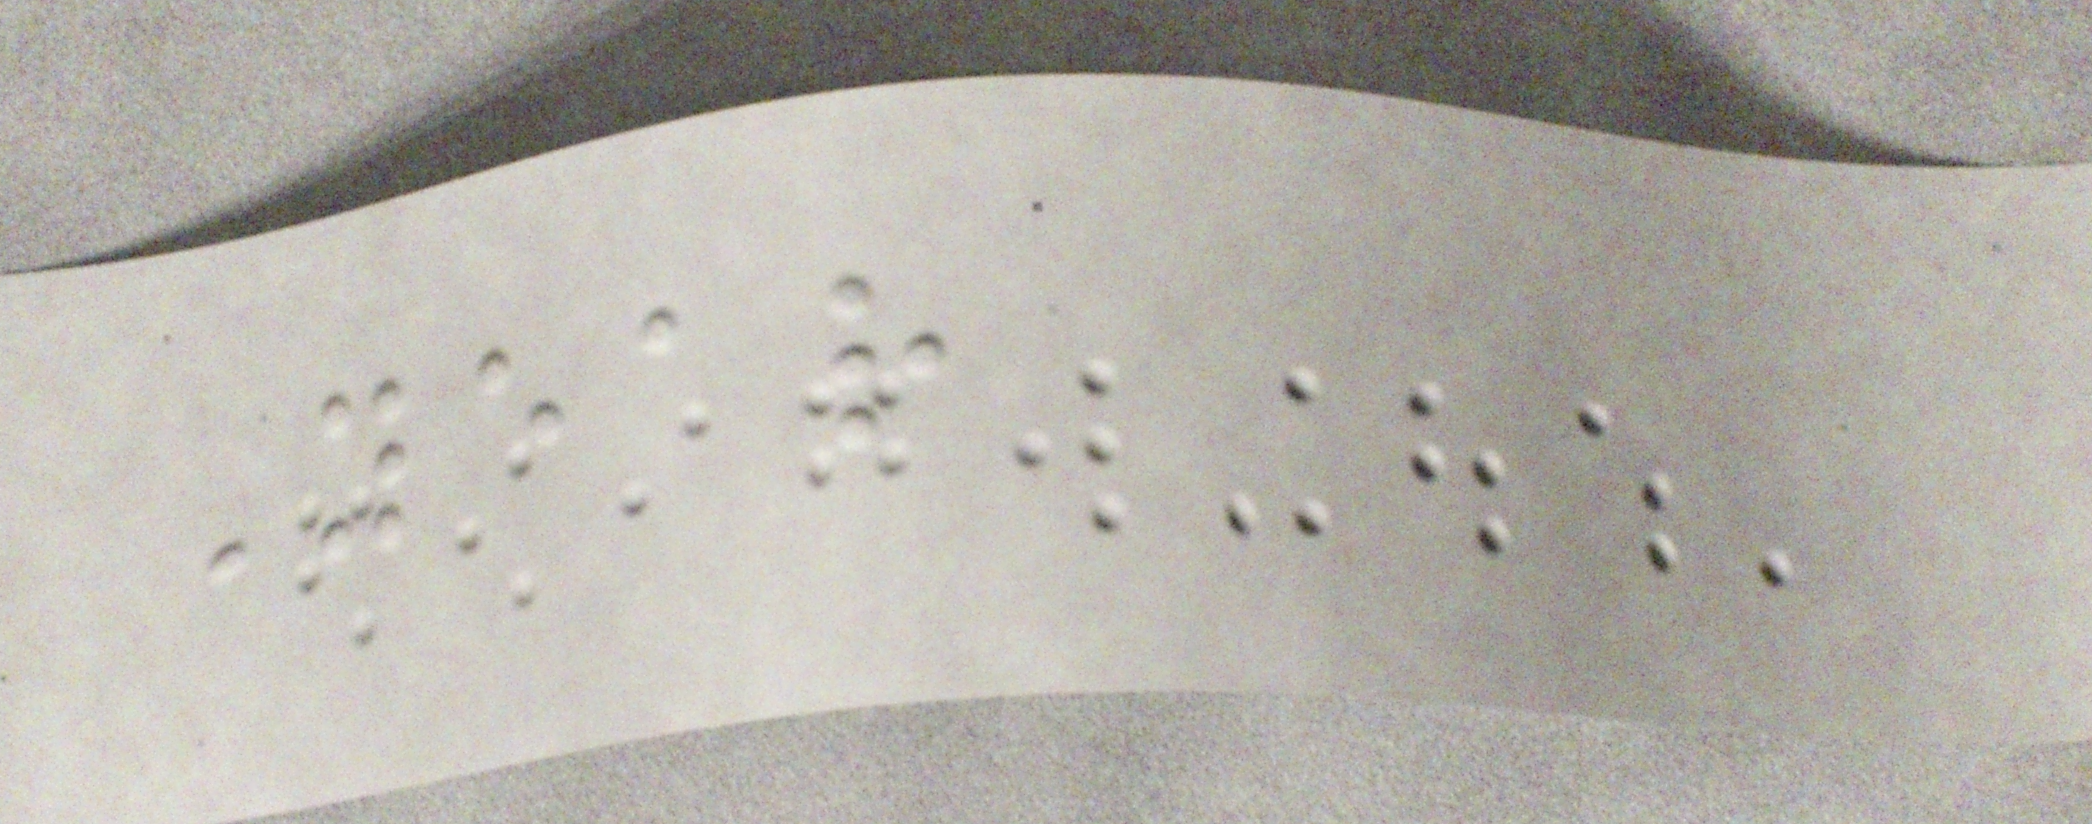Year
